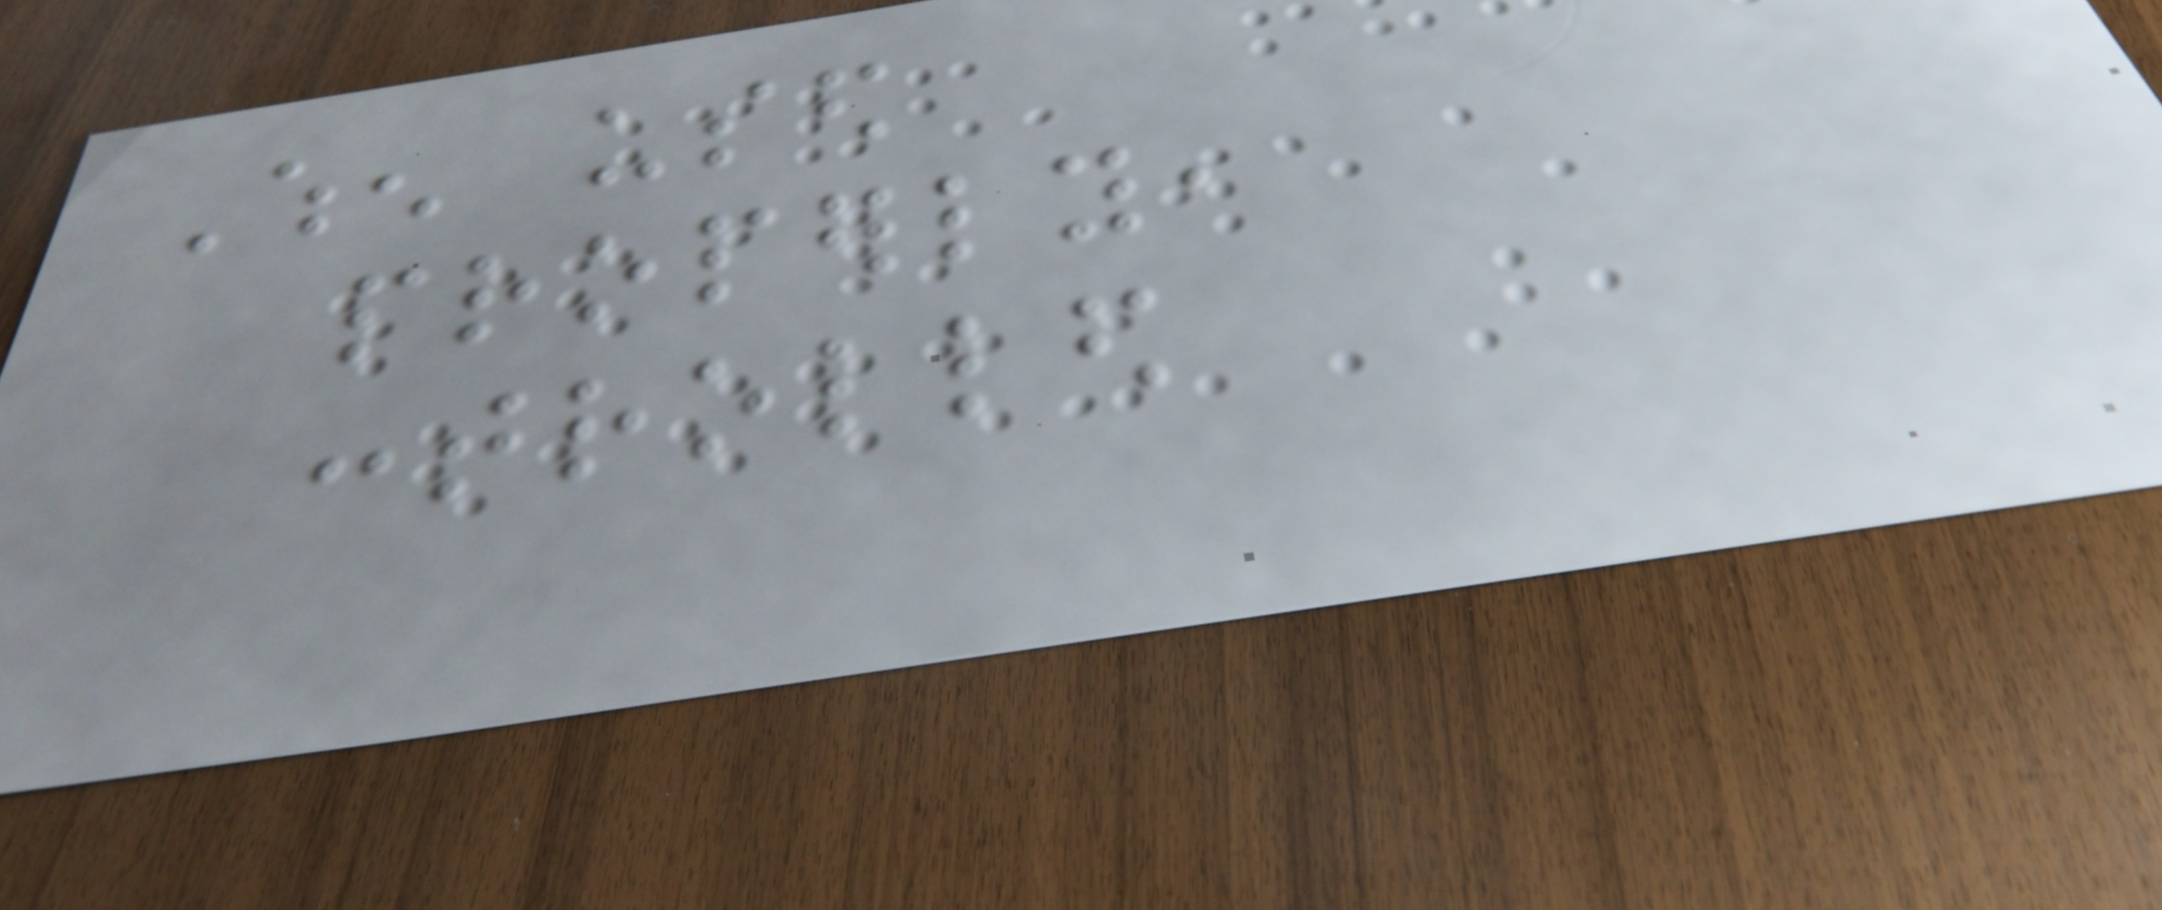When used
properly,
controlled
